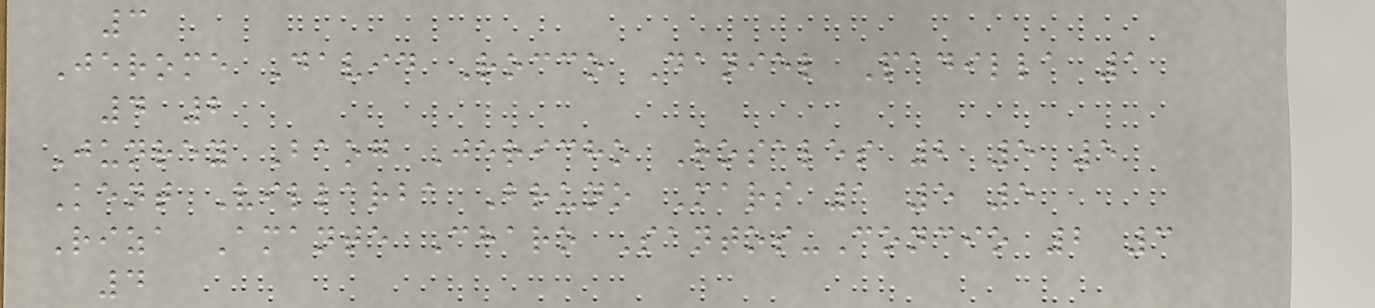3
Jerome David Rocco Daniel Padilla 1
4 2
Junrey Baog Jericho Rosales 2 5 5
Kent Villarba Bruno Mars 1 5 5
Riza Amante Charo Santos-Concio 2 3
4
